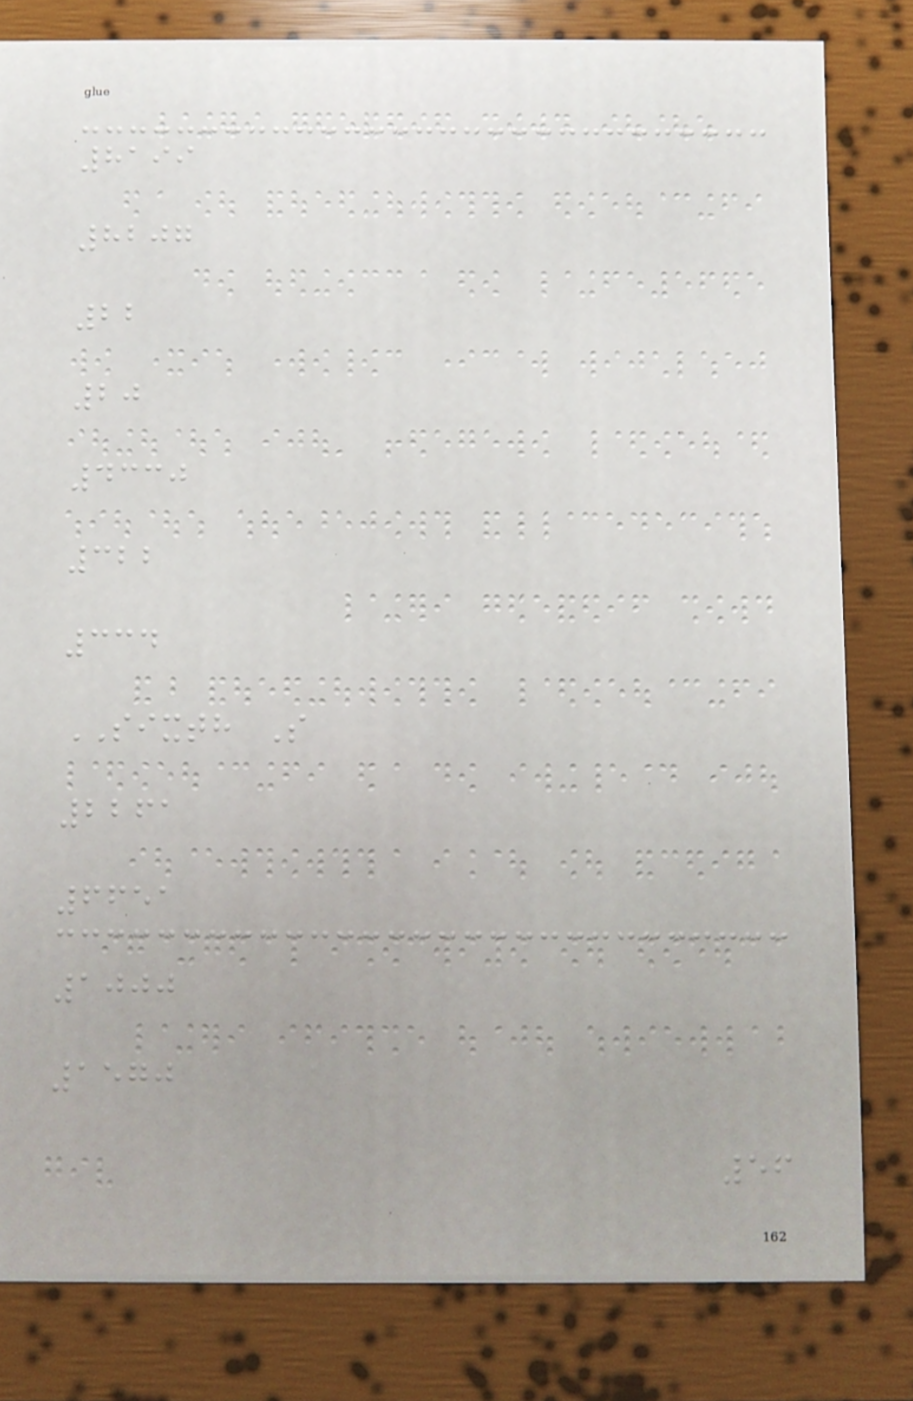8199
8207
22
20
4330
322
334
SIXTH S
2261
6651
1000
1570
56
